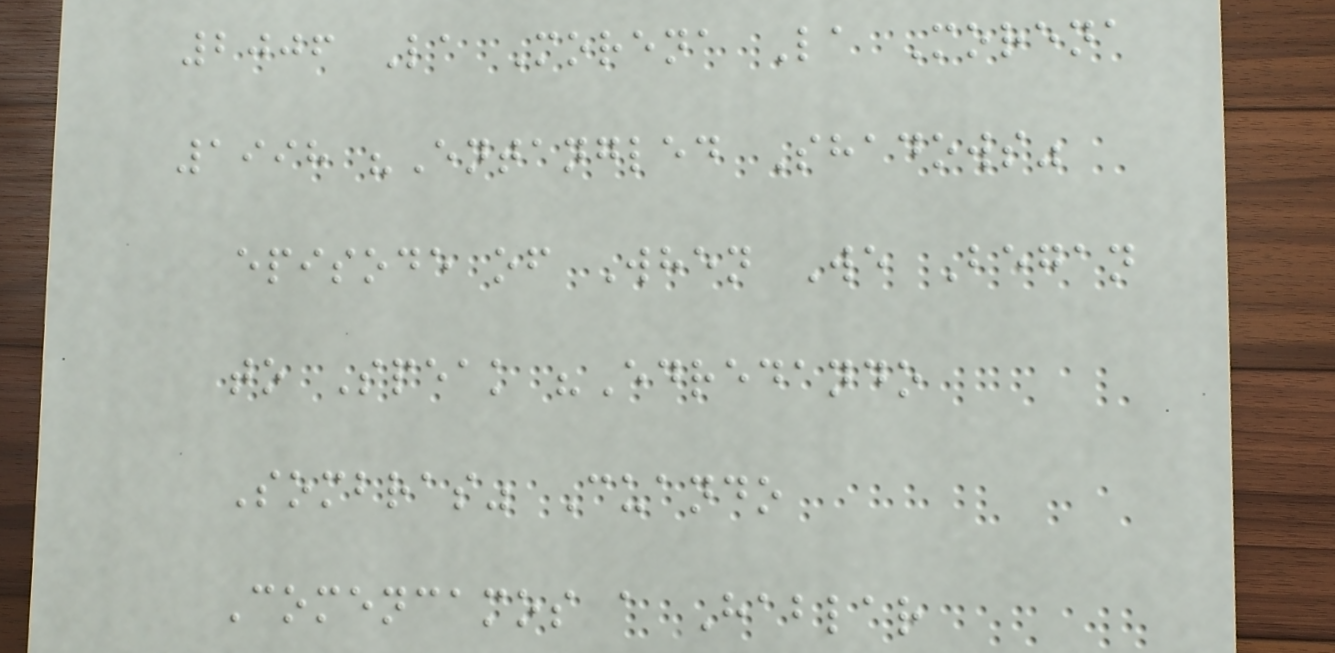2006 La Morena La Morena
1998 "Entangled Shadows"
episode of When We Began
to Speak "Edredando
Sombras" Cuando
Comencamos a Hablar
